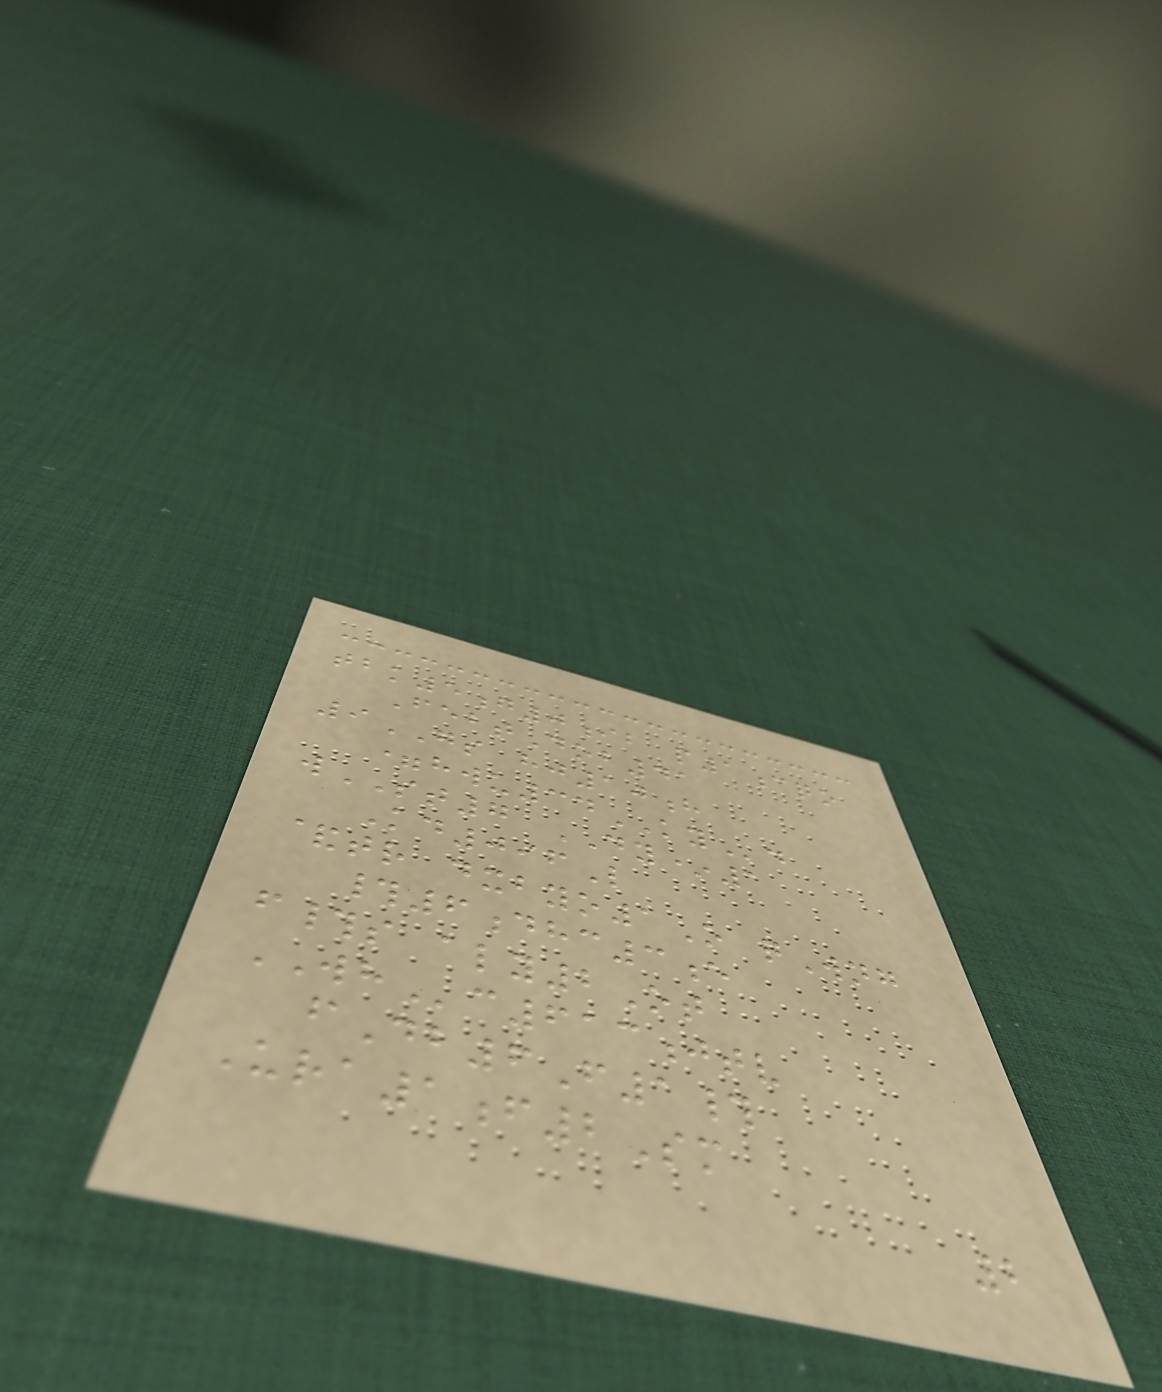tbk5g0ib p1cqo
FebtDob41
9GS hj10h
=hwu34KYd
wST7 DY*1
Kd096L
&tr dxbyo1O qWng
#6dhc3e
f#s aly2Ot
WHc613jtv
fDb6F1#
Ura1f2Sm
2
